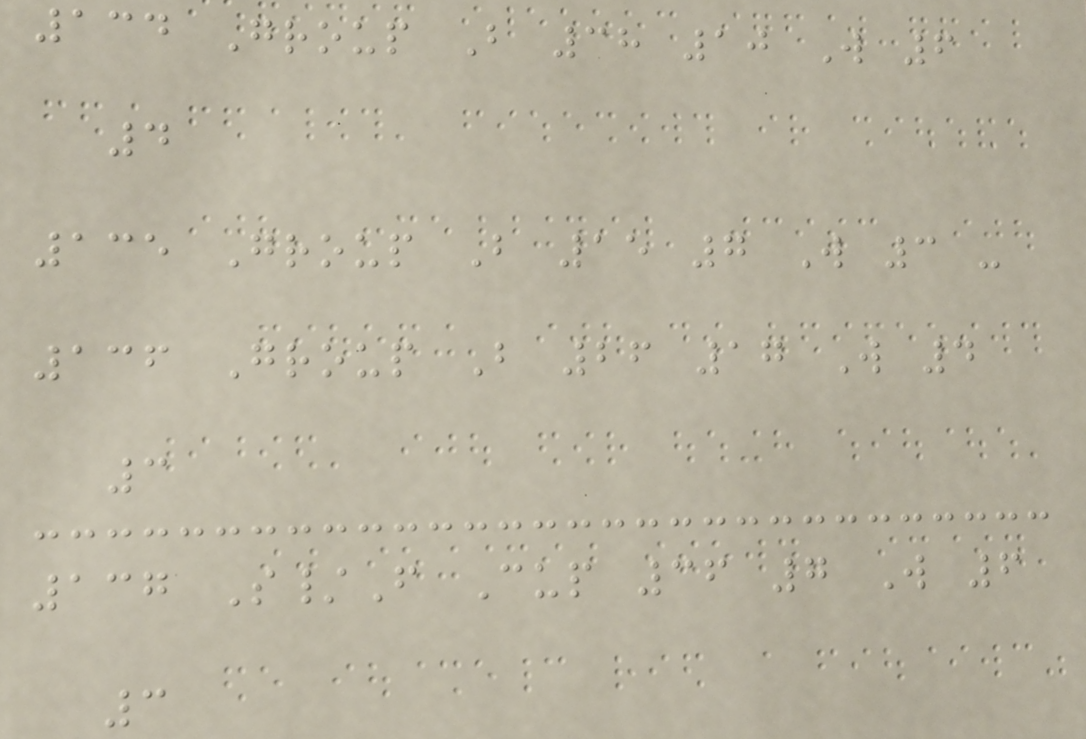134 Group B 38 10 W 6
4
135 Group B 15 7 W 3 -
136 Group B 26 17 W 4
3
137 S/F Cup 36 7 W 6
3
